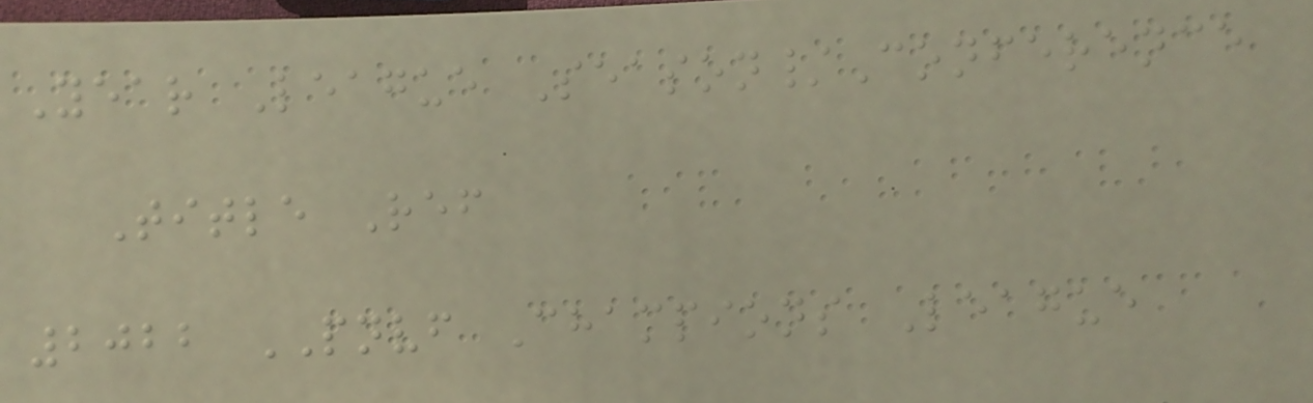Year League Season/Conference
Title Ref
2022 PNVF Champions League
